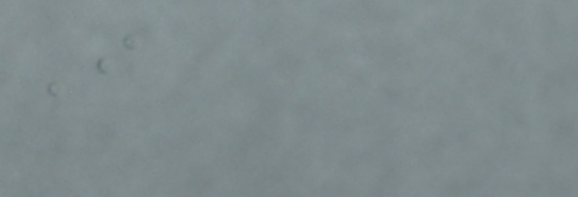I
